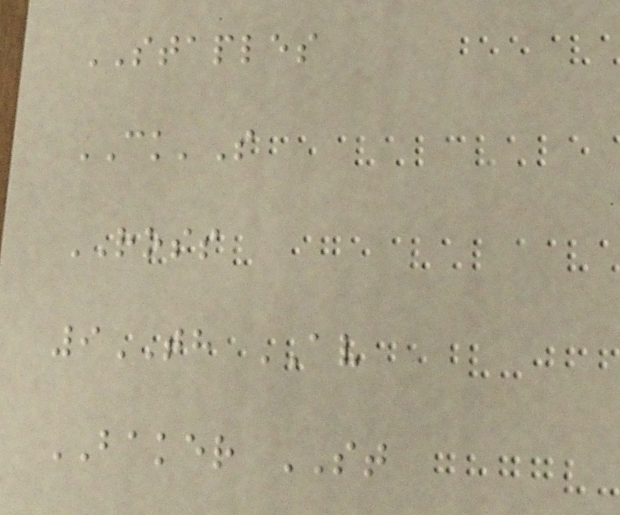STAPLES
CK'S
ROSS
9TH AV
BAKER ST
